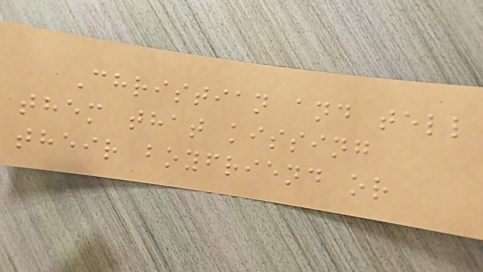Christian and tell
them that kissing
their boyfriend or
